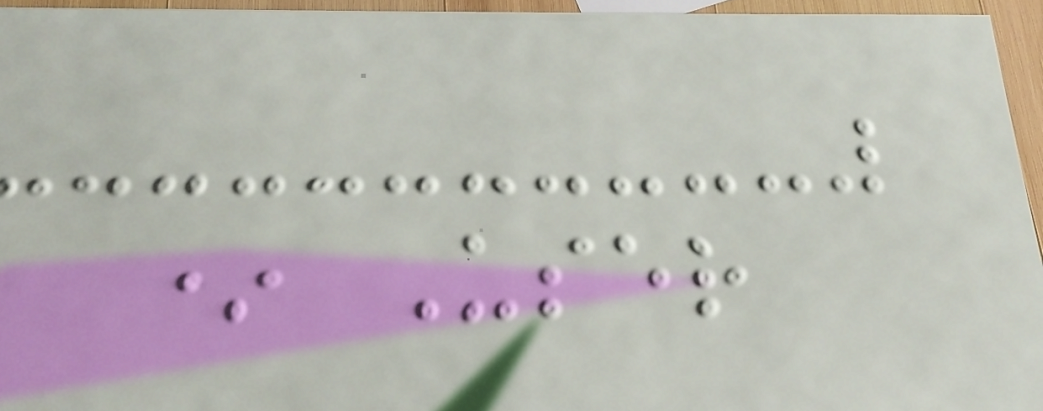* User
